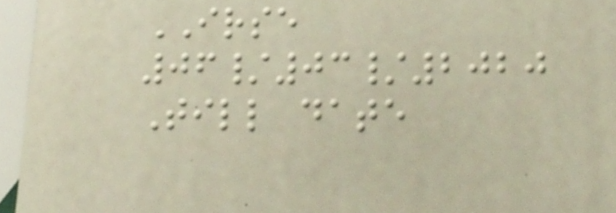IRSE
06/03/2020
Till date
